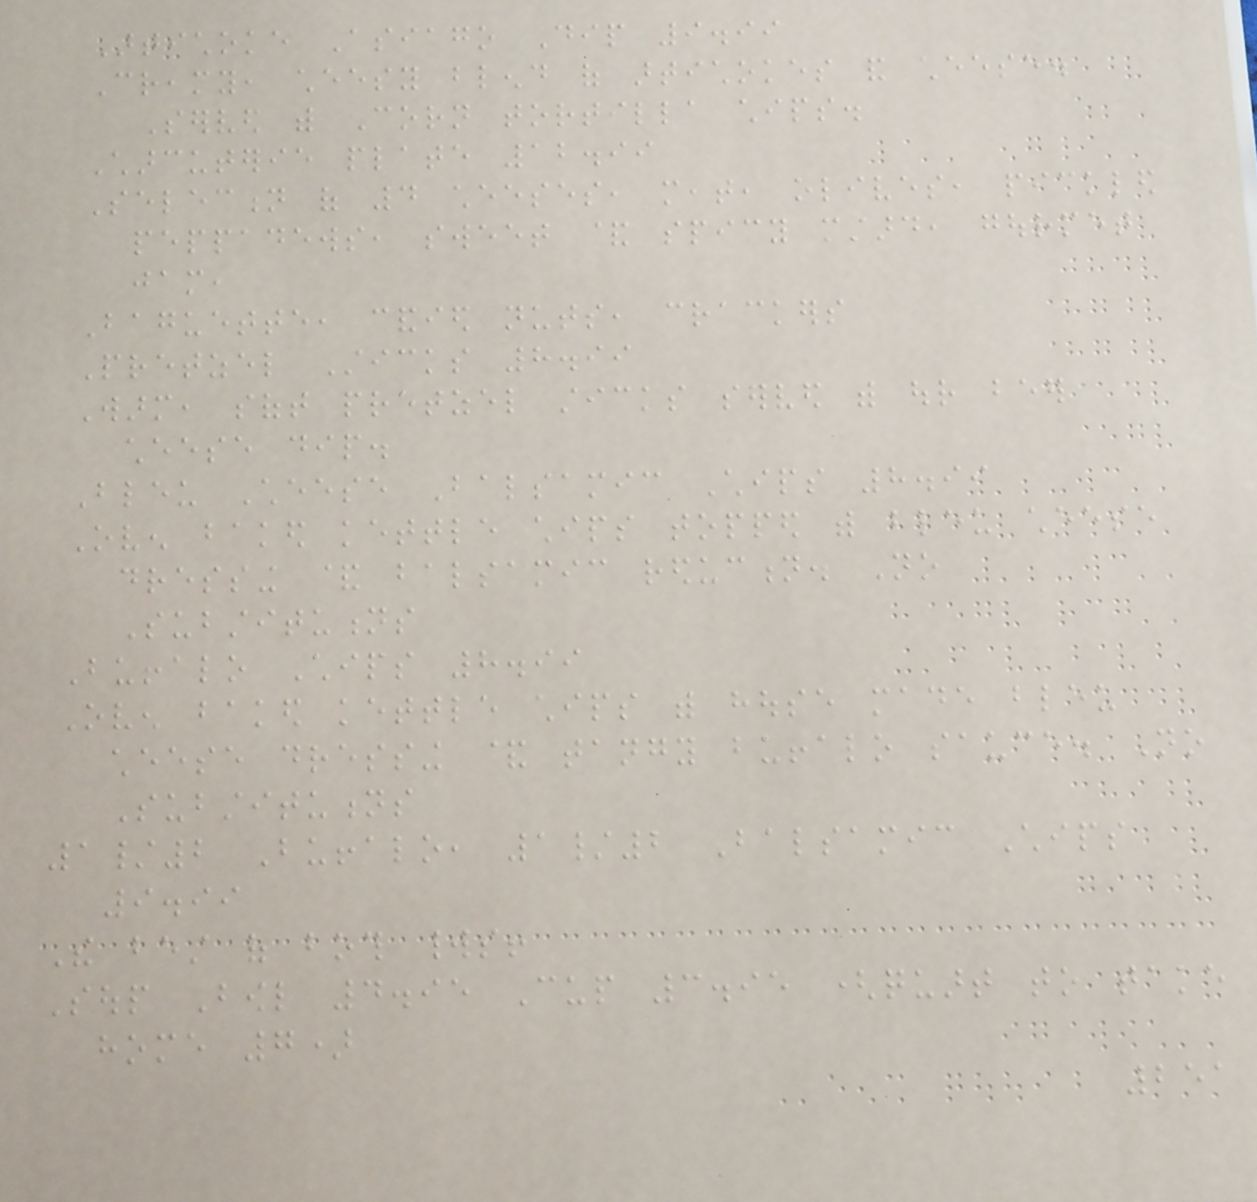Artichoke Asiago Dip 9.99
Creamy, cheesy blend of artichokes and cheese.
Served with Corn tortilla chips.
Charcuterie plate 12.99
Selection of 4 cheeses, meat, olives, pickled
peppadews, sweet & spicy mustard, gourmet
jam,
Baguette, candied nuts, crackers
Pretzel Sticks 8.99
Warm, soft pretzel sticks served with our beer
cheese dip.
Bleu Cheese Balsamic Chips 8.99
Oven baked kettle chips topped with bleu cheese
dressing & balsamic reduction. No
Substitutions
Buffalo Chips 8.99
Oven baked kettle chips with house made bleu
cheese dressing & tangy buffalo sauce. No
Substitutions
1/2 Buffalo, 1/2 Balsamic Chips
9.99
The best of both worlds!
Soup Bowl 4.95 Cup 3.95 (quart to take
home 7)
251
